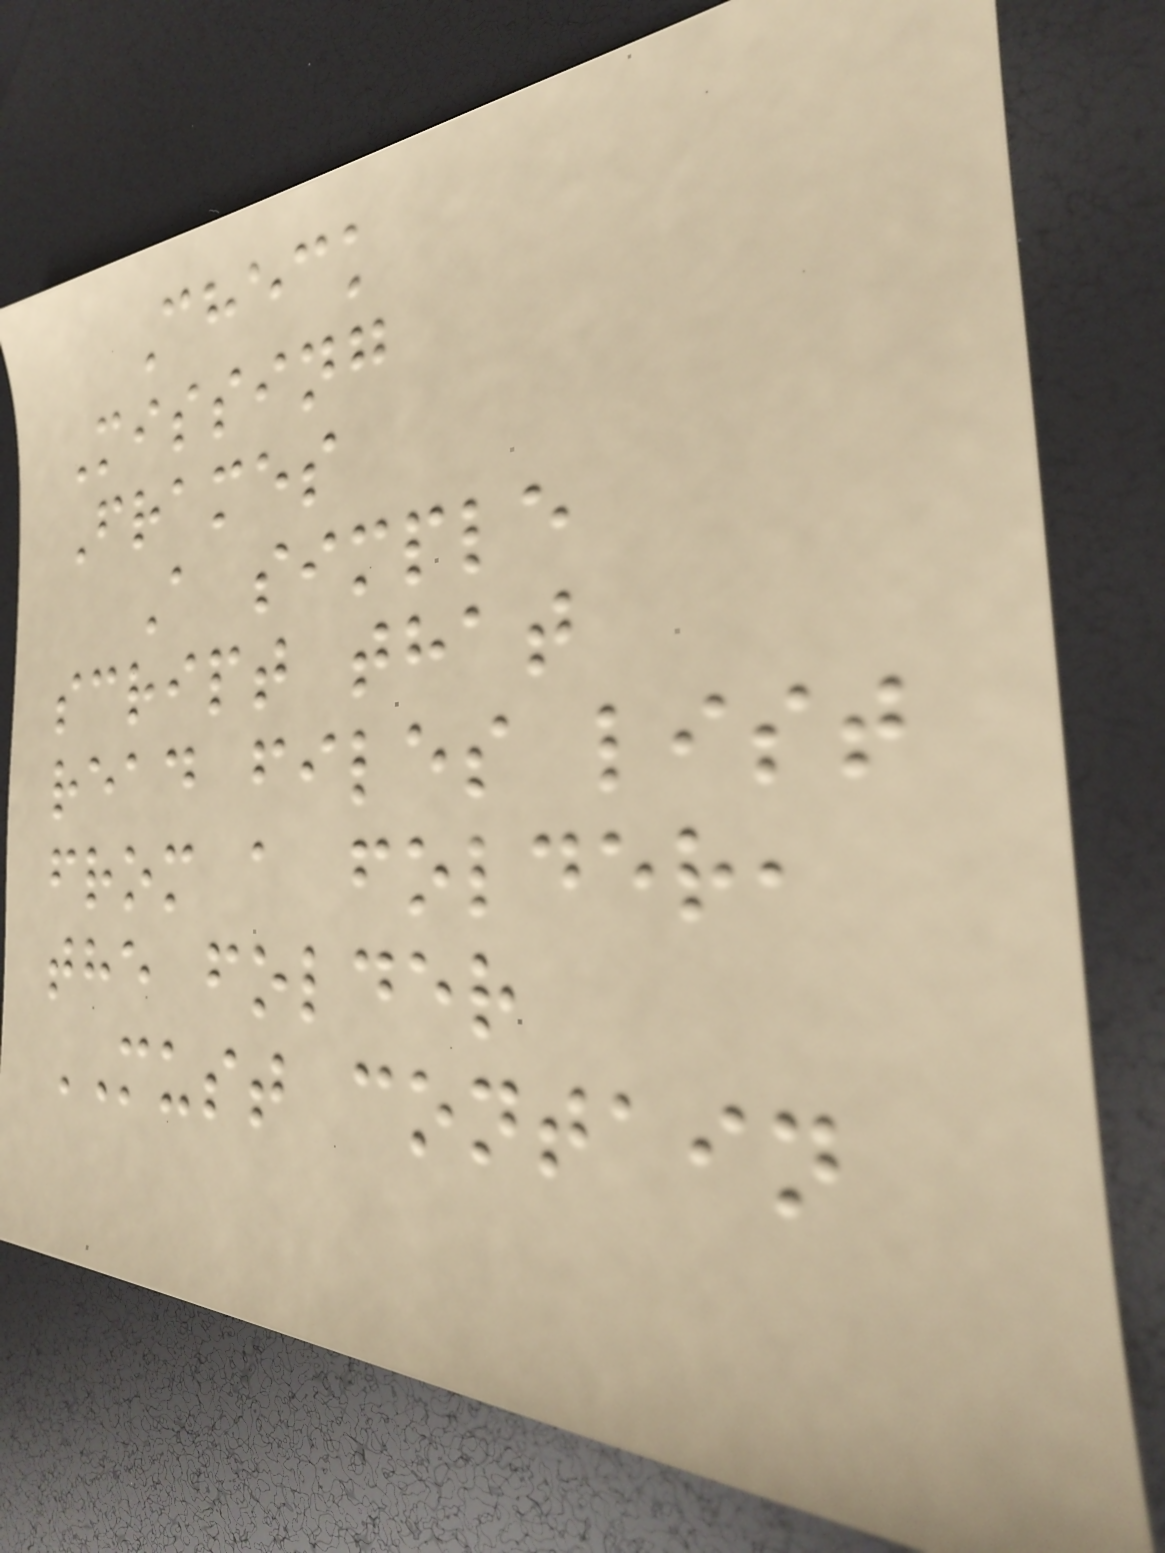Check
Missing
Frames
A simple
script that
read files list
from a folder,
the folder
MUST contain
